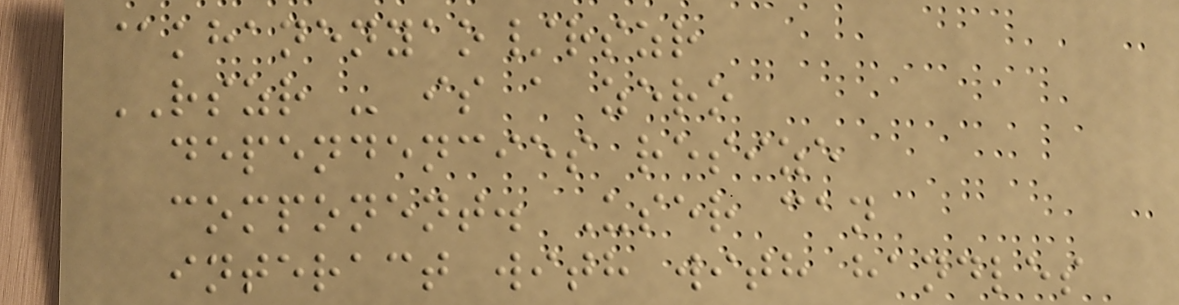@khanenyao/rszr
RSZR - is a zero
dependencies resize
component. User can
interact with with handles
